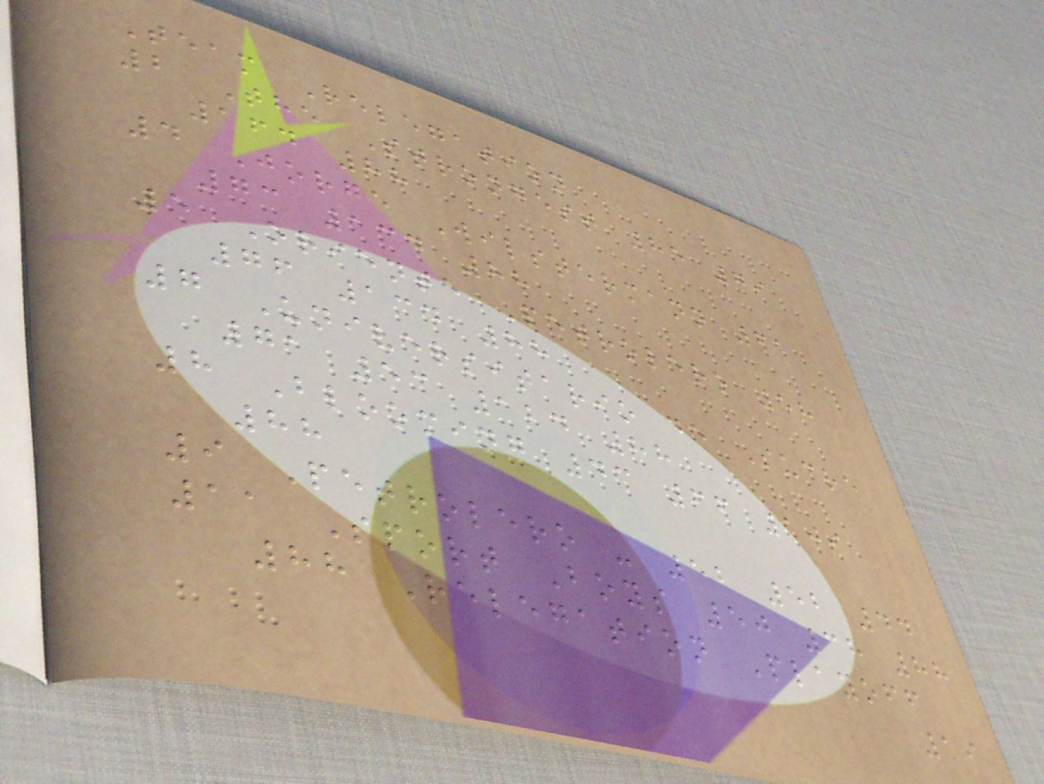Team Relegation
2 The Strongest 85 79
164 88
4 Jorge Wilstermann 61
73 134 88
5 Oriente Petrolero 58
76 134 88
7 Universitario de Sucre
71 53 124 88
8 Blooming 43 66 109
88
9 Petrolero - 52 52 44
11 Sport Boys 50 38 88
88 Relegation Playoff
19
